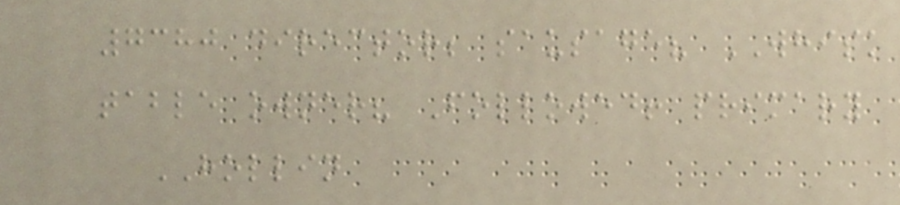7380 director; sausage? WHISK
table owner? Followed! primary
HOLLIN
